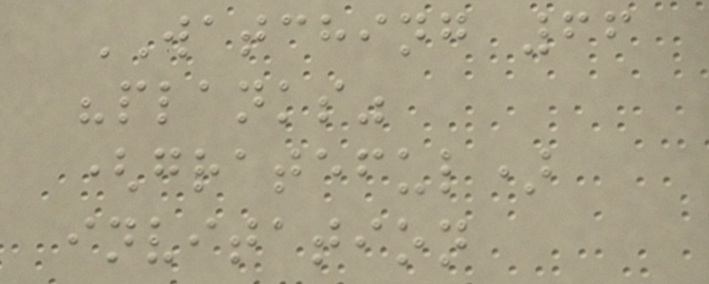WATCHING 66
"planks"
(grateful)
invitation
